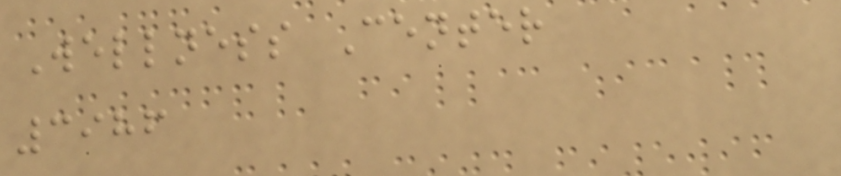Wellness Center
3986
